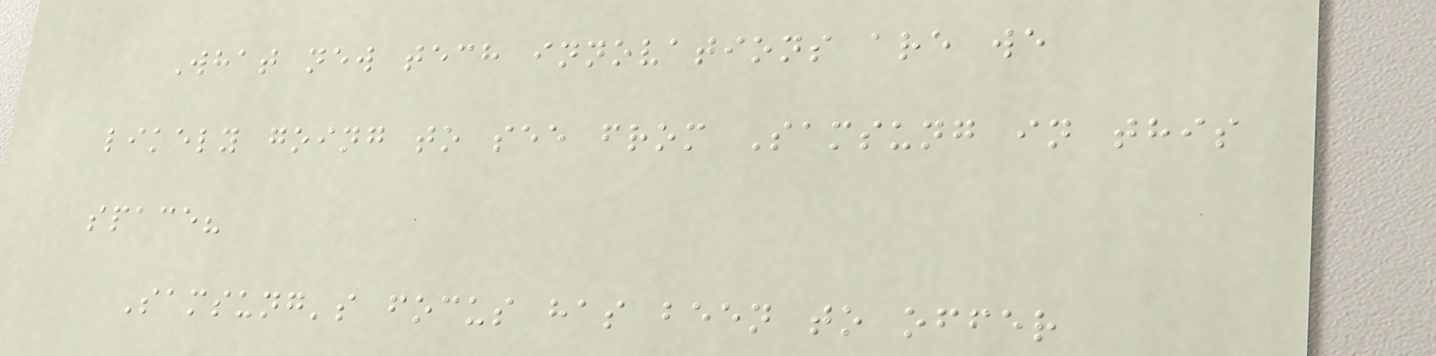What new tech innovations are we
likely going to see from Samsung in this
space?
Samsung's focus has been to offer
